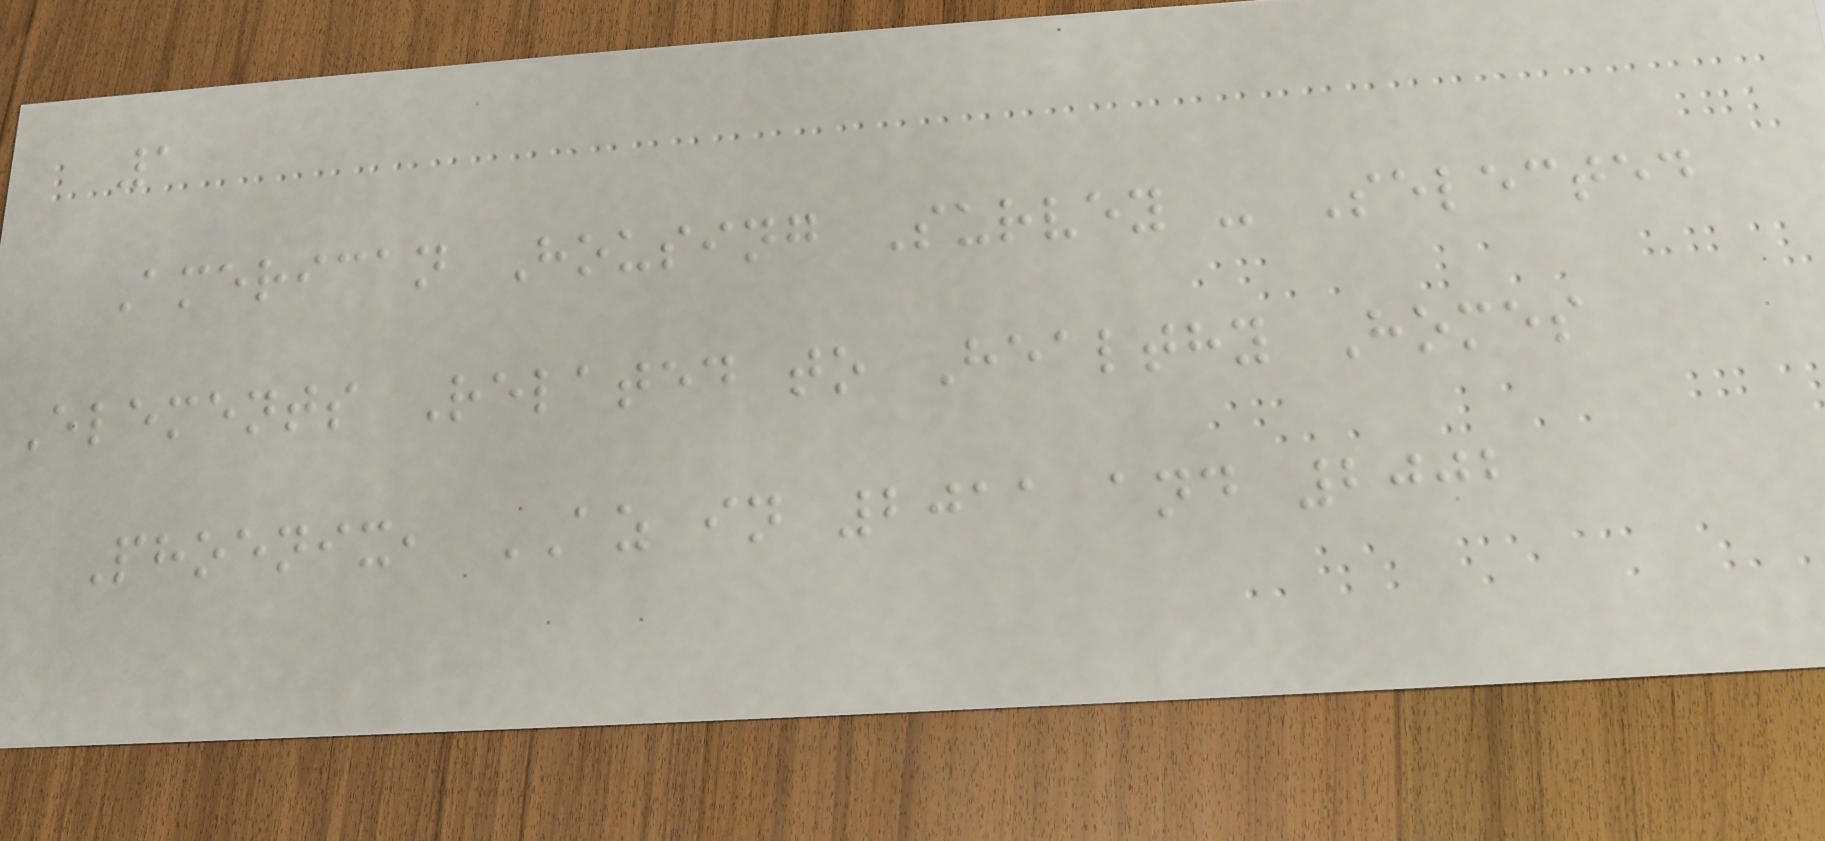1
American Housing Survey - Selected
Elements Related to Healthy Homes
Phoenix, AZ in 2011 and 2002
